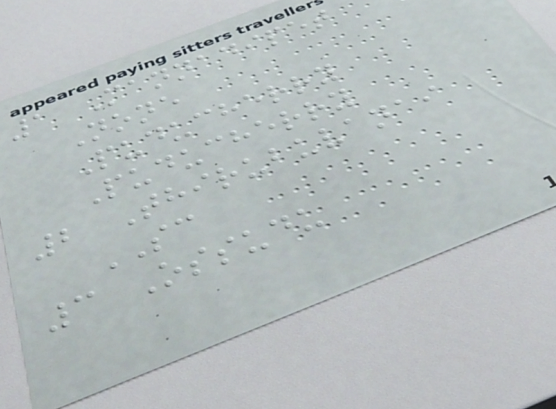1 Mannadipet
None
Puducherry
Puducherry
2 Thirubuvanai
SC
3 Ossudu
